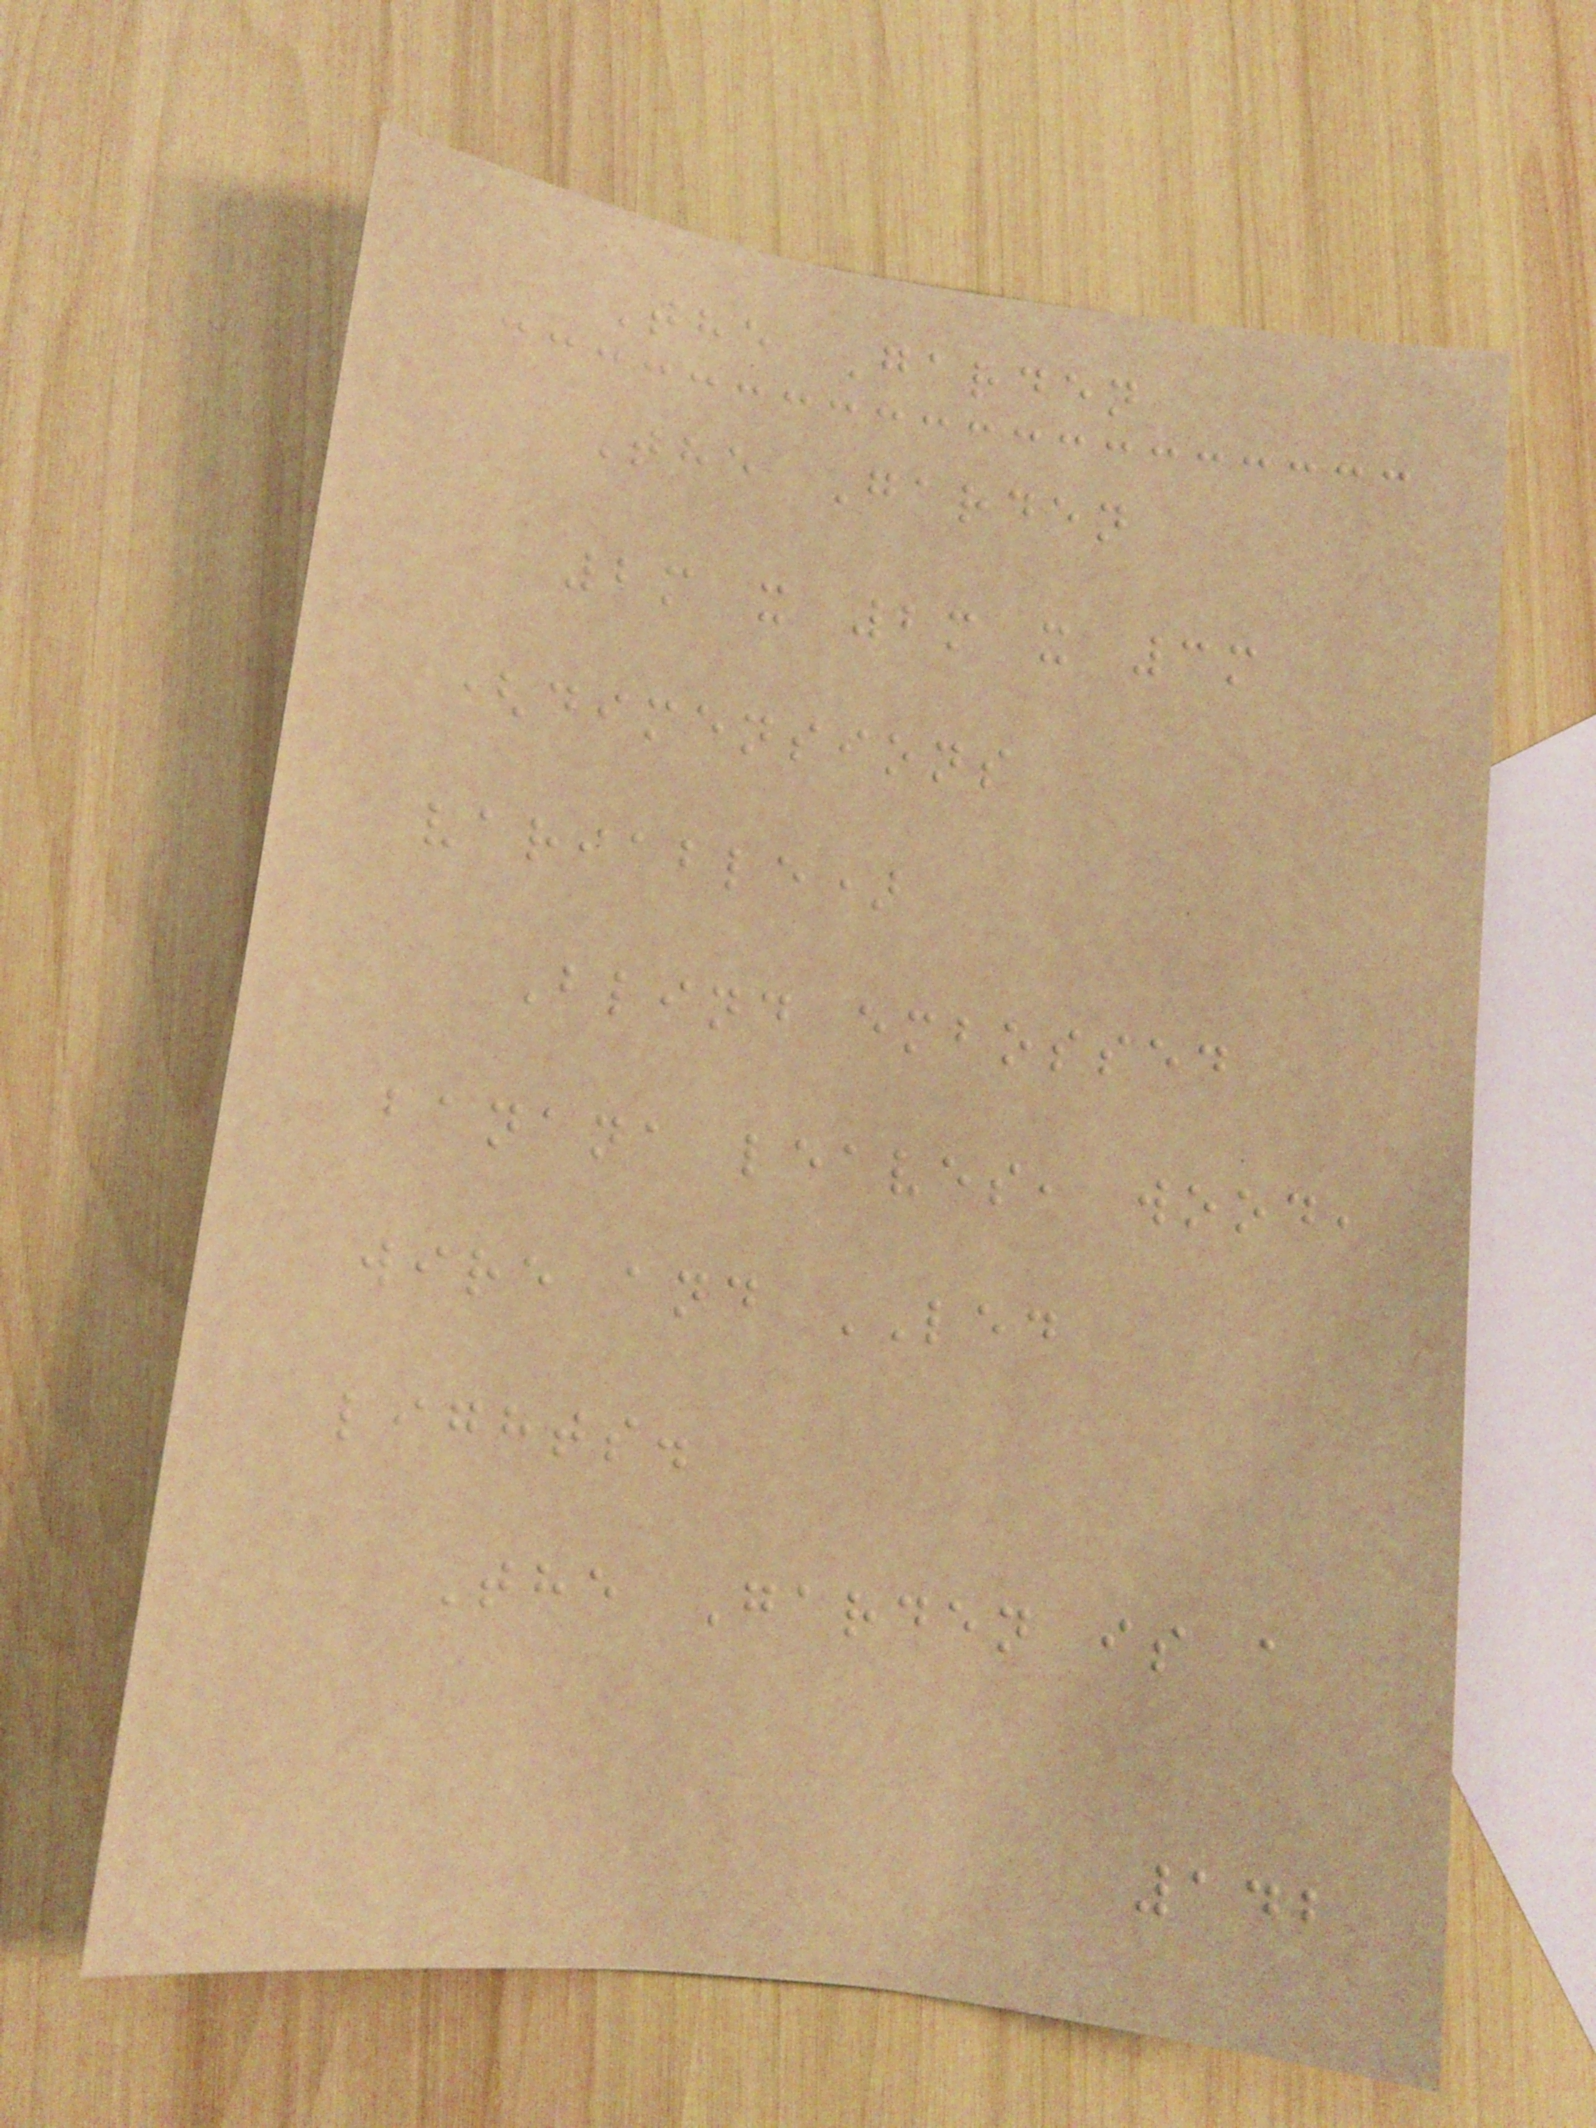The Garden
The Garden
2m x 2m x 3m
(dimensions
variable)
Blind embossed
banana leaves, wood,
wire and LED
lights.
The Garden is a
142
